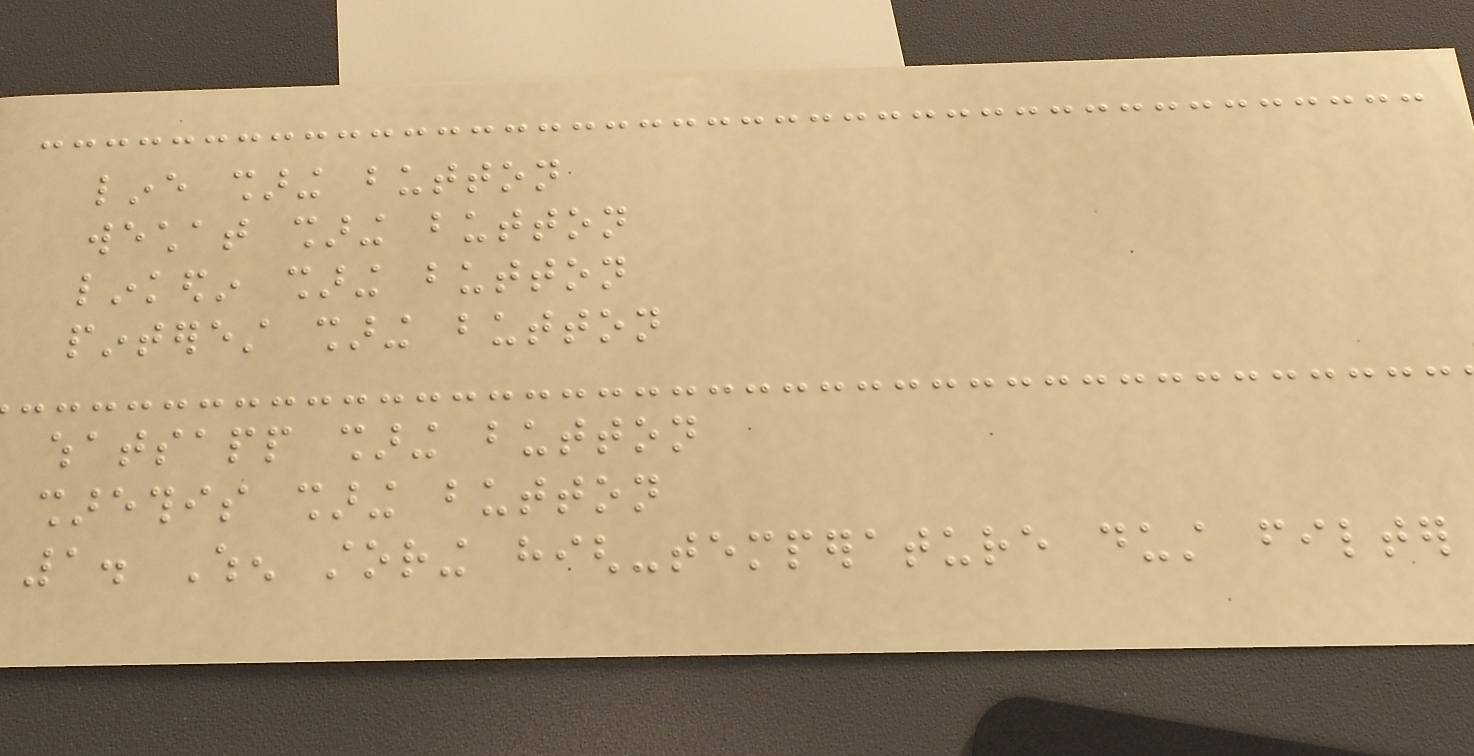line sharing button
wechat sharing button
linkedin sharing button
pinterest sharing button
whatsapp sharing button
sharethis sharing button
1. When storing high-temperature dust filter
